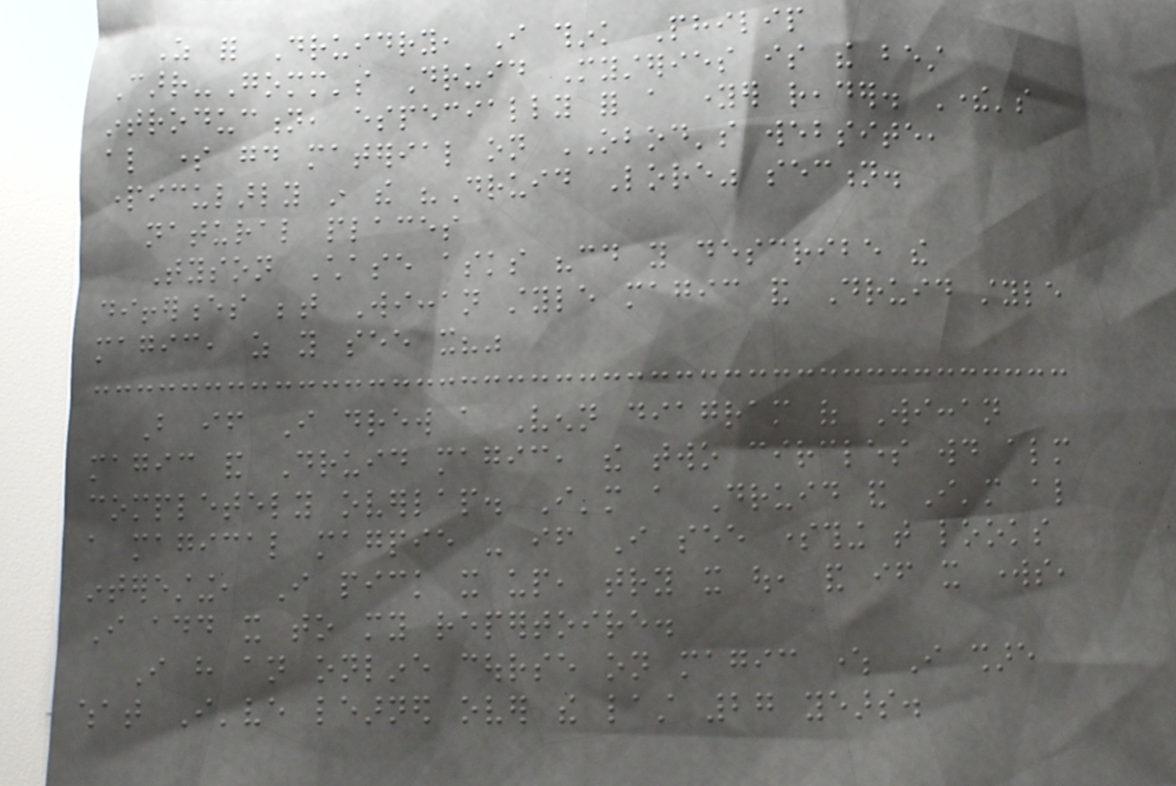As for Druidry, I think Philip
Carr-Gomm's Druid Mysteries is the best
introduction, especially for a younger reader. There's
also some good material on OBOD's website,
particularly in the "Druid Lore" section.
natural places
Tyson Chase asks "could you describe the
differences between Wiccan style magic and Druid style
magic, as you see it?"
But if I drew a Venn diagram of Wiccan
magic and Druid magic, the two circles would almost
completely overlap. I'm a Druid and I'm also
a magical magpie - if I see something that looks
interesting, I pick it up, try it out, and if it works,
I add it to my repertoire.
I have an online course on magic where I share
what I've learned over the last 27 years.
